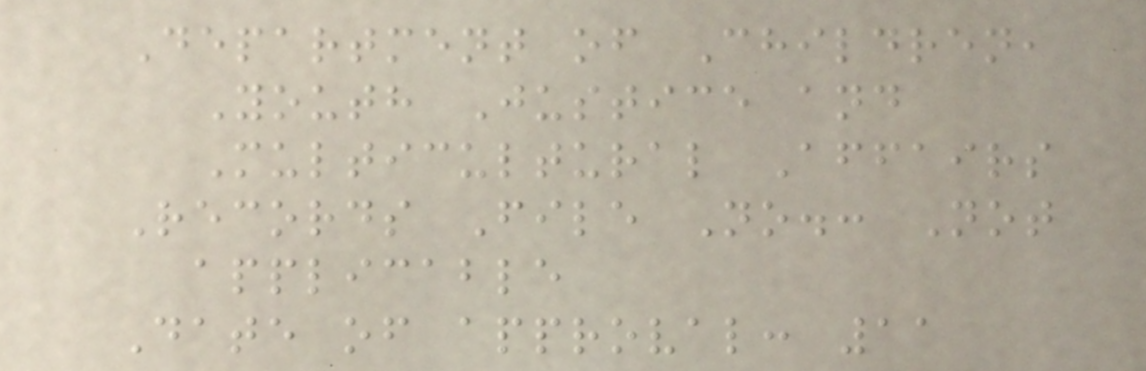Department of Children,
Youth Justice and
Multicultural Affairs
Records File No.: Not
applicable
Date of approval: 11
